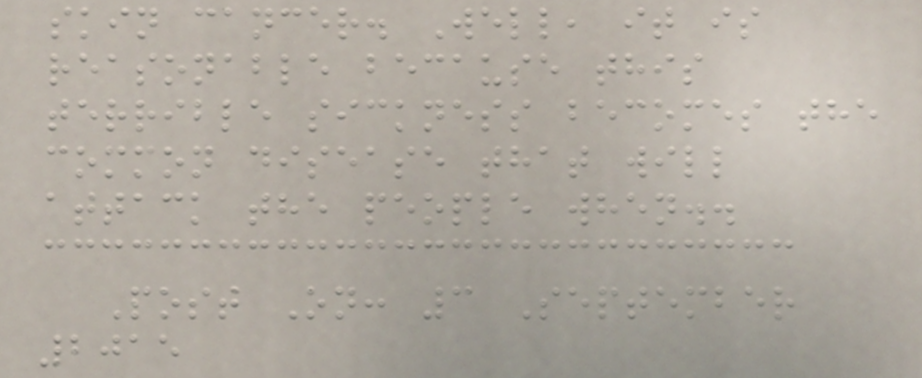skin cancer. Well, it is
reasonable because this
terrible sickness becomes the
common disease that will
attack the people when..
Post On: 3 September
2015
